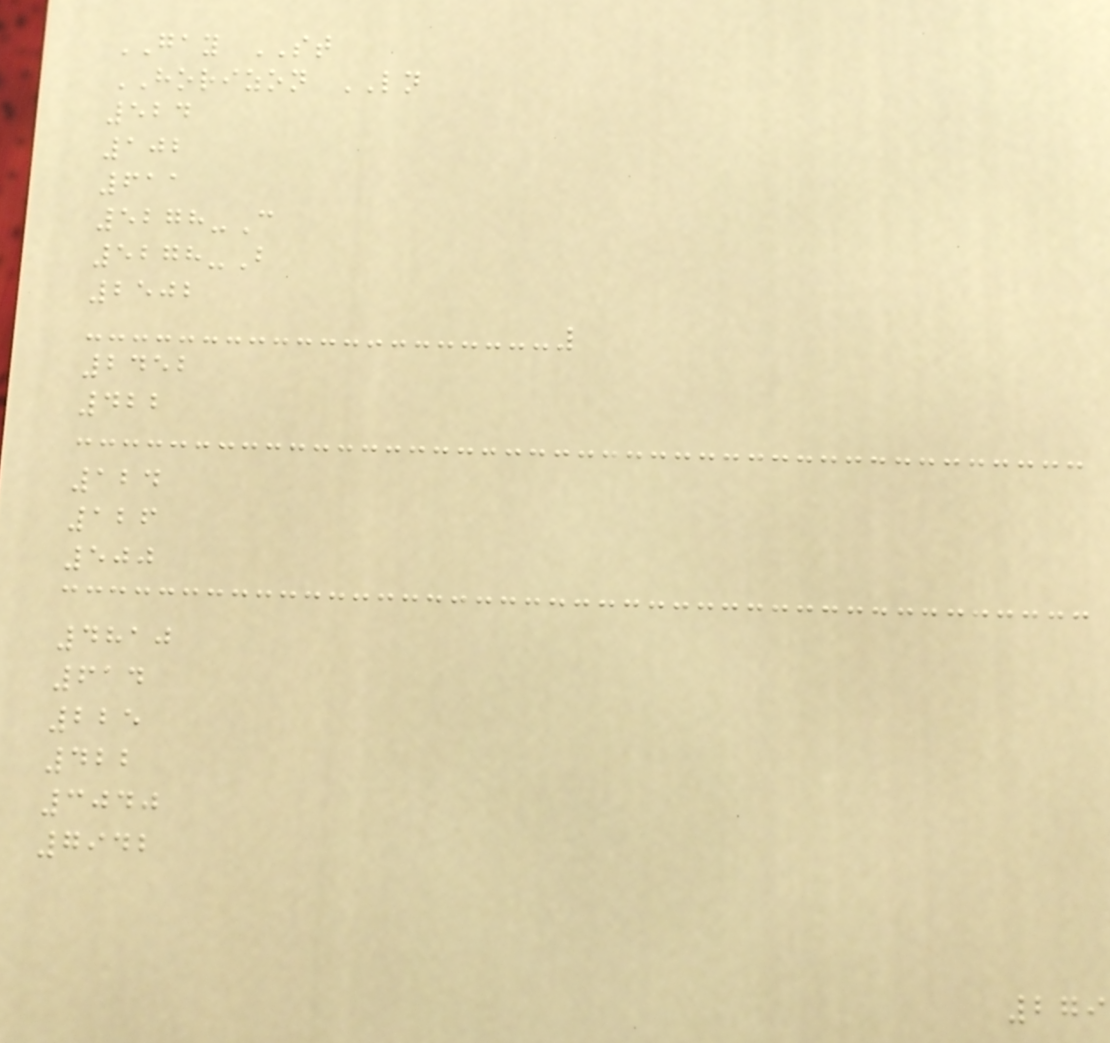GAY ST
HORIZON LN
524
102
611
5278-C
5278-B
2502
2452
422
124
126
500
4810
614
225
422
3040
7942
279
